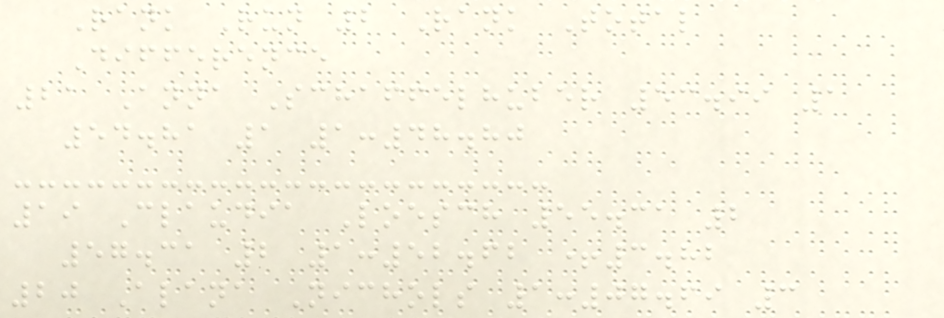Rank Run 2 Rank Total
Difference
21 Anna Schaffelhuber 53.99 1
54.81 1 1:48.80
19 Claudia Loesch 55.31 2
57.31 2 1:52.62 +3.82
20 Alana Nichols 1:07.69 3
